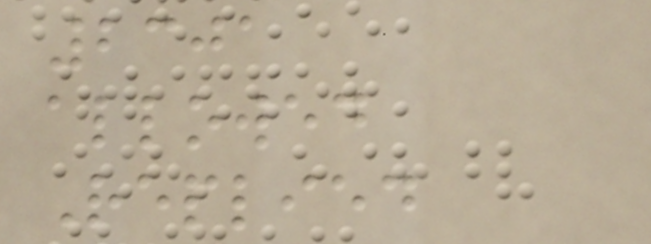2301
allowed
Replied
